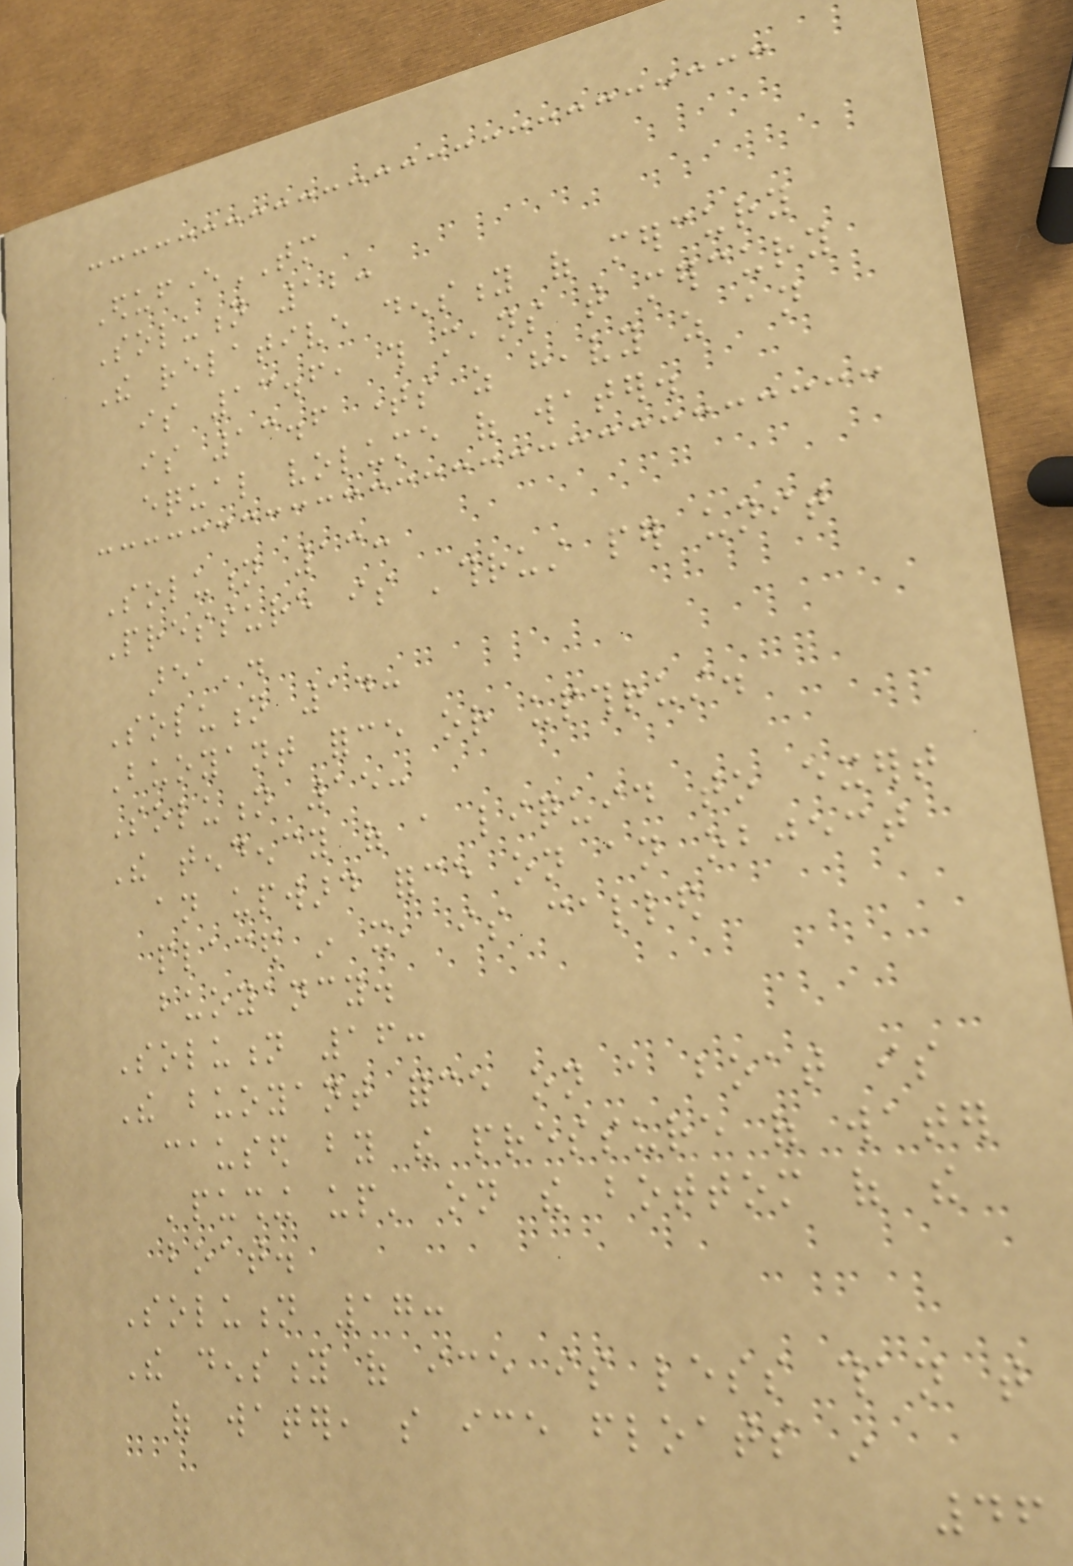EdufeverTM
Solution 12:
The relative density of mercury
is 13.6, this means that mercury
is 13.6 times as heavy as an
equal volume of water.
Solution 13:
Pressure is 'thrust per unit
area'.
Solution 14:
Buoyant force or upthrust.
Solution 15:
The tendency of a liquid to exert
an upward force on an object
placed in it, is called
buoyancy.
Solution 16:
The buoyant force on a boat is
caused by the pressure of water
'pushing up' on the bottom of the
boat.
Solution 17:
The density of ice is less than that
of water, so ice floats in
46
